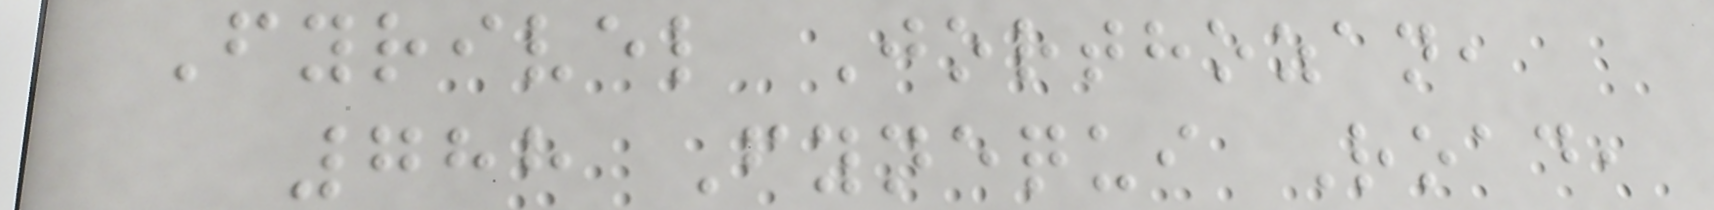Fyrivel Jorthozan,
788 Fynequi Road,
